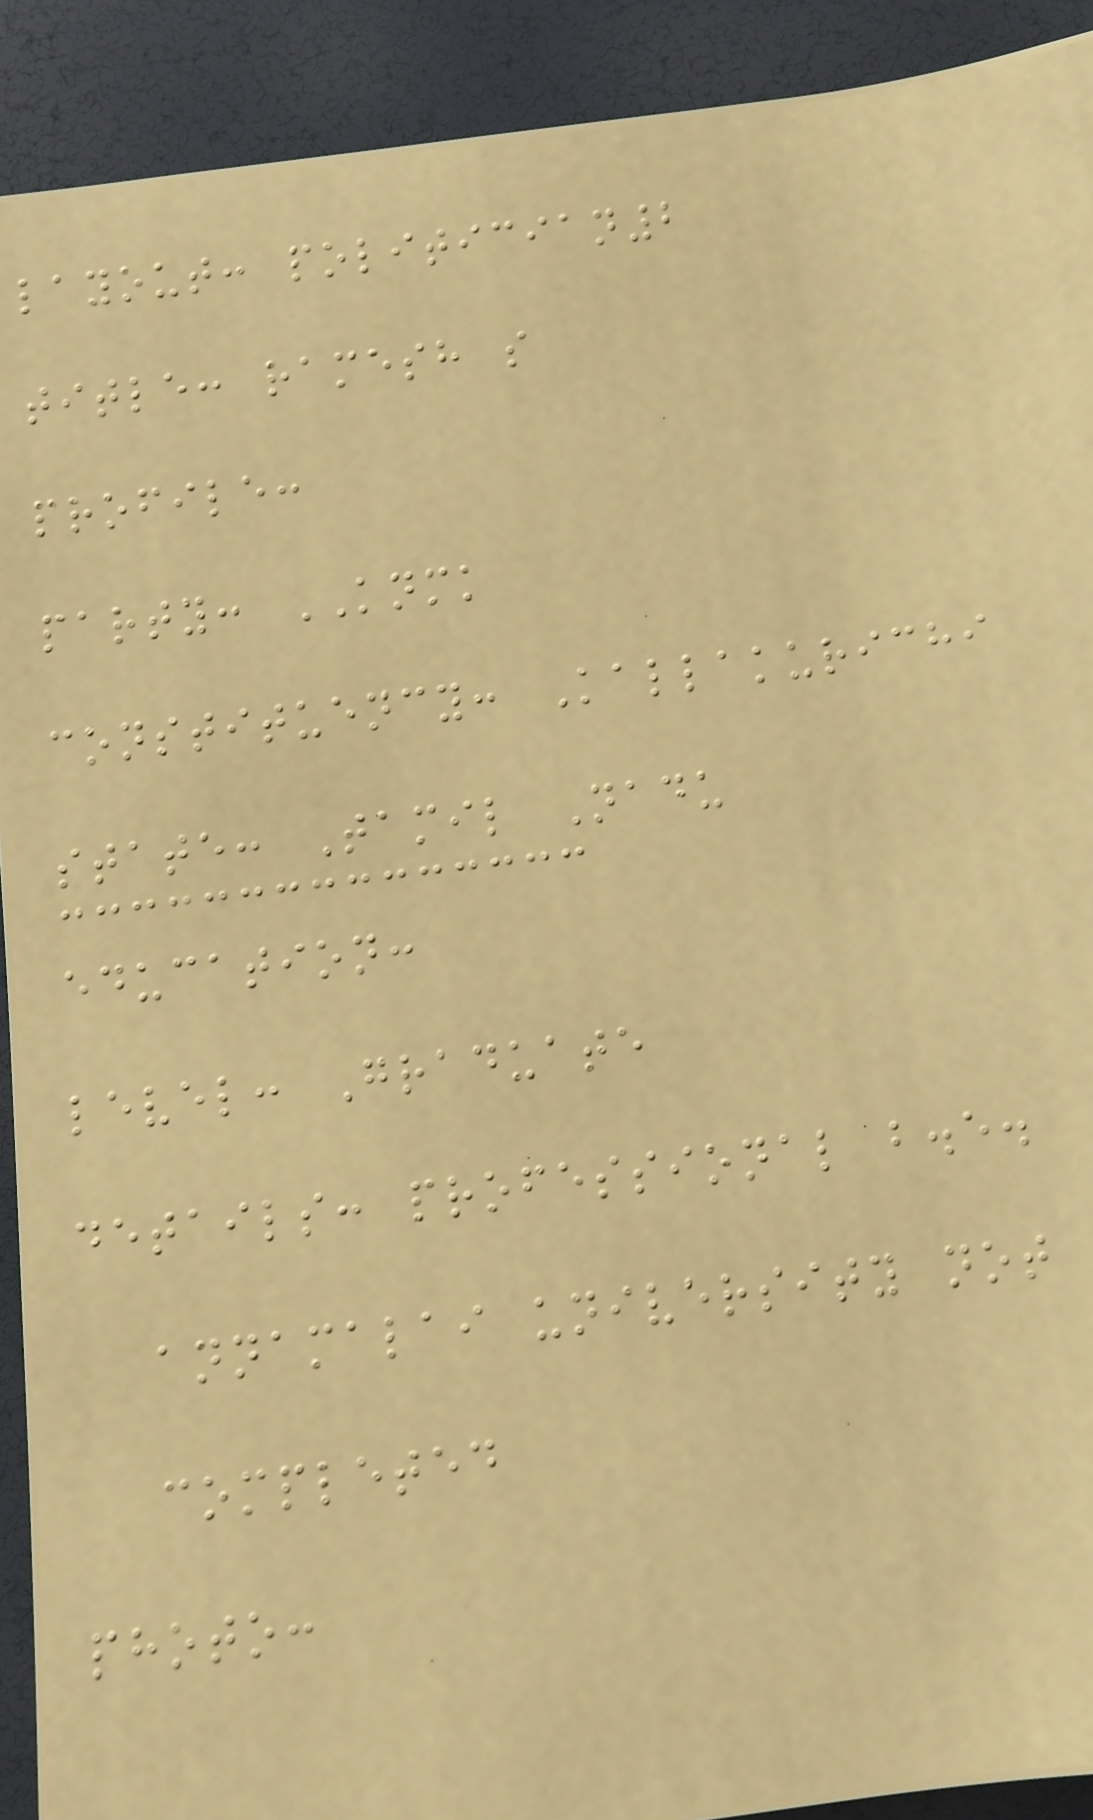layout: politician2
title: ramesh s
profile:
party: KNMK
constituency: Kallakurichi
state: Tamil Nadu
education:
level: Graduate
details: professional b.e.
annamalai university not
completed
photo:
